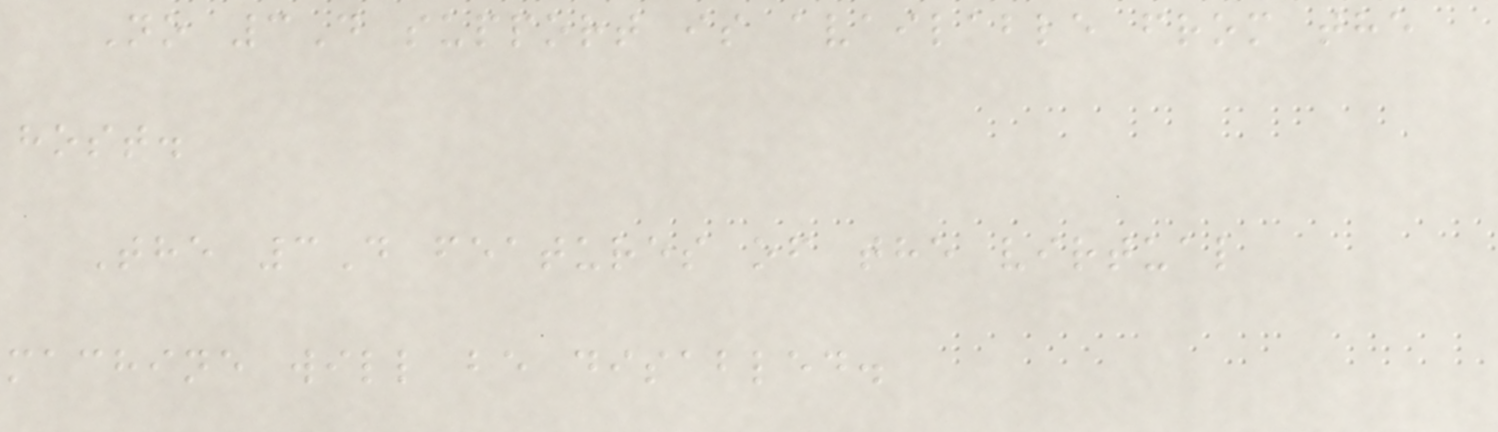No 3D support is available from the
host.
The 3D features of the virtual
machine will be disabled.
